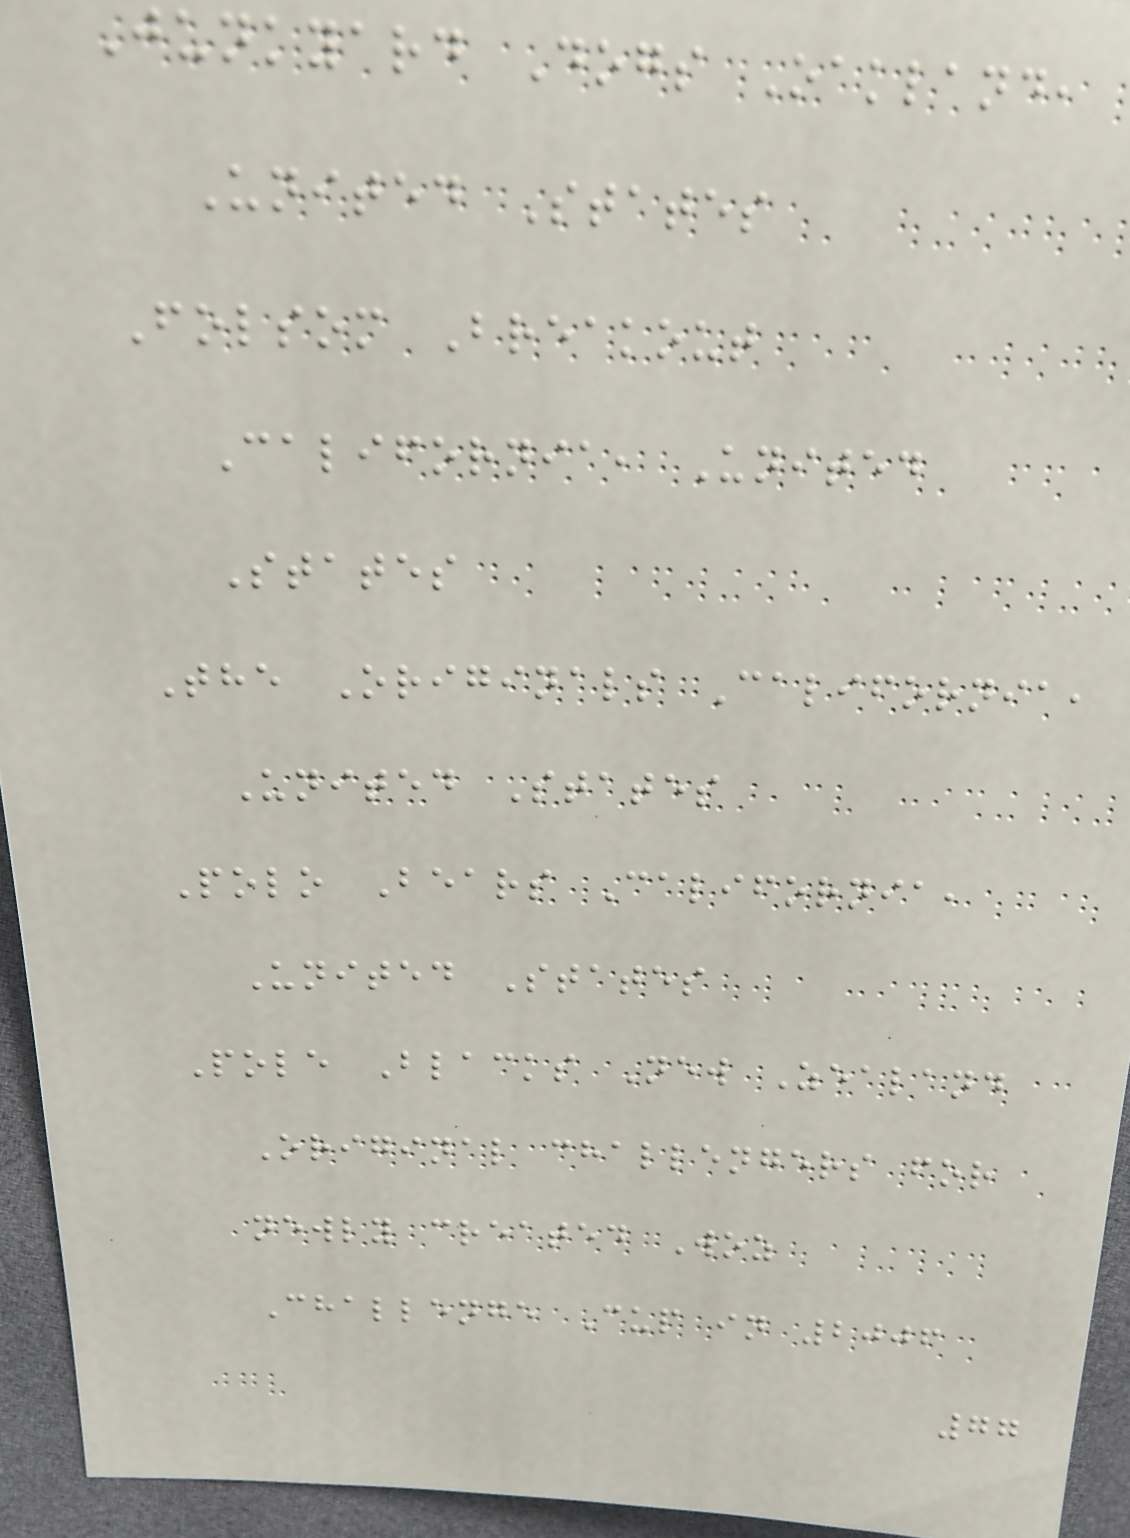Junkyard Dogs Oakland,
United States
Folsom Breakout
California, United
States
The Originals California,
United States
Polo Bears California,
United States
Pole Blacks New Zealand
Original challengers for
newly created Woz
Challenge Cup in 2006
77
